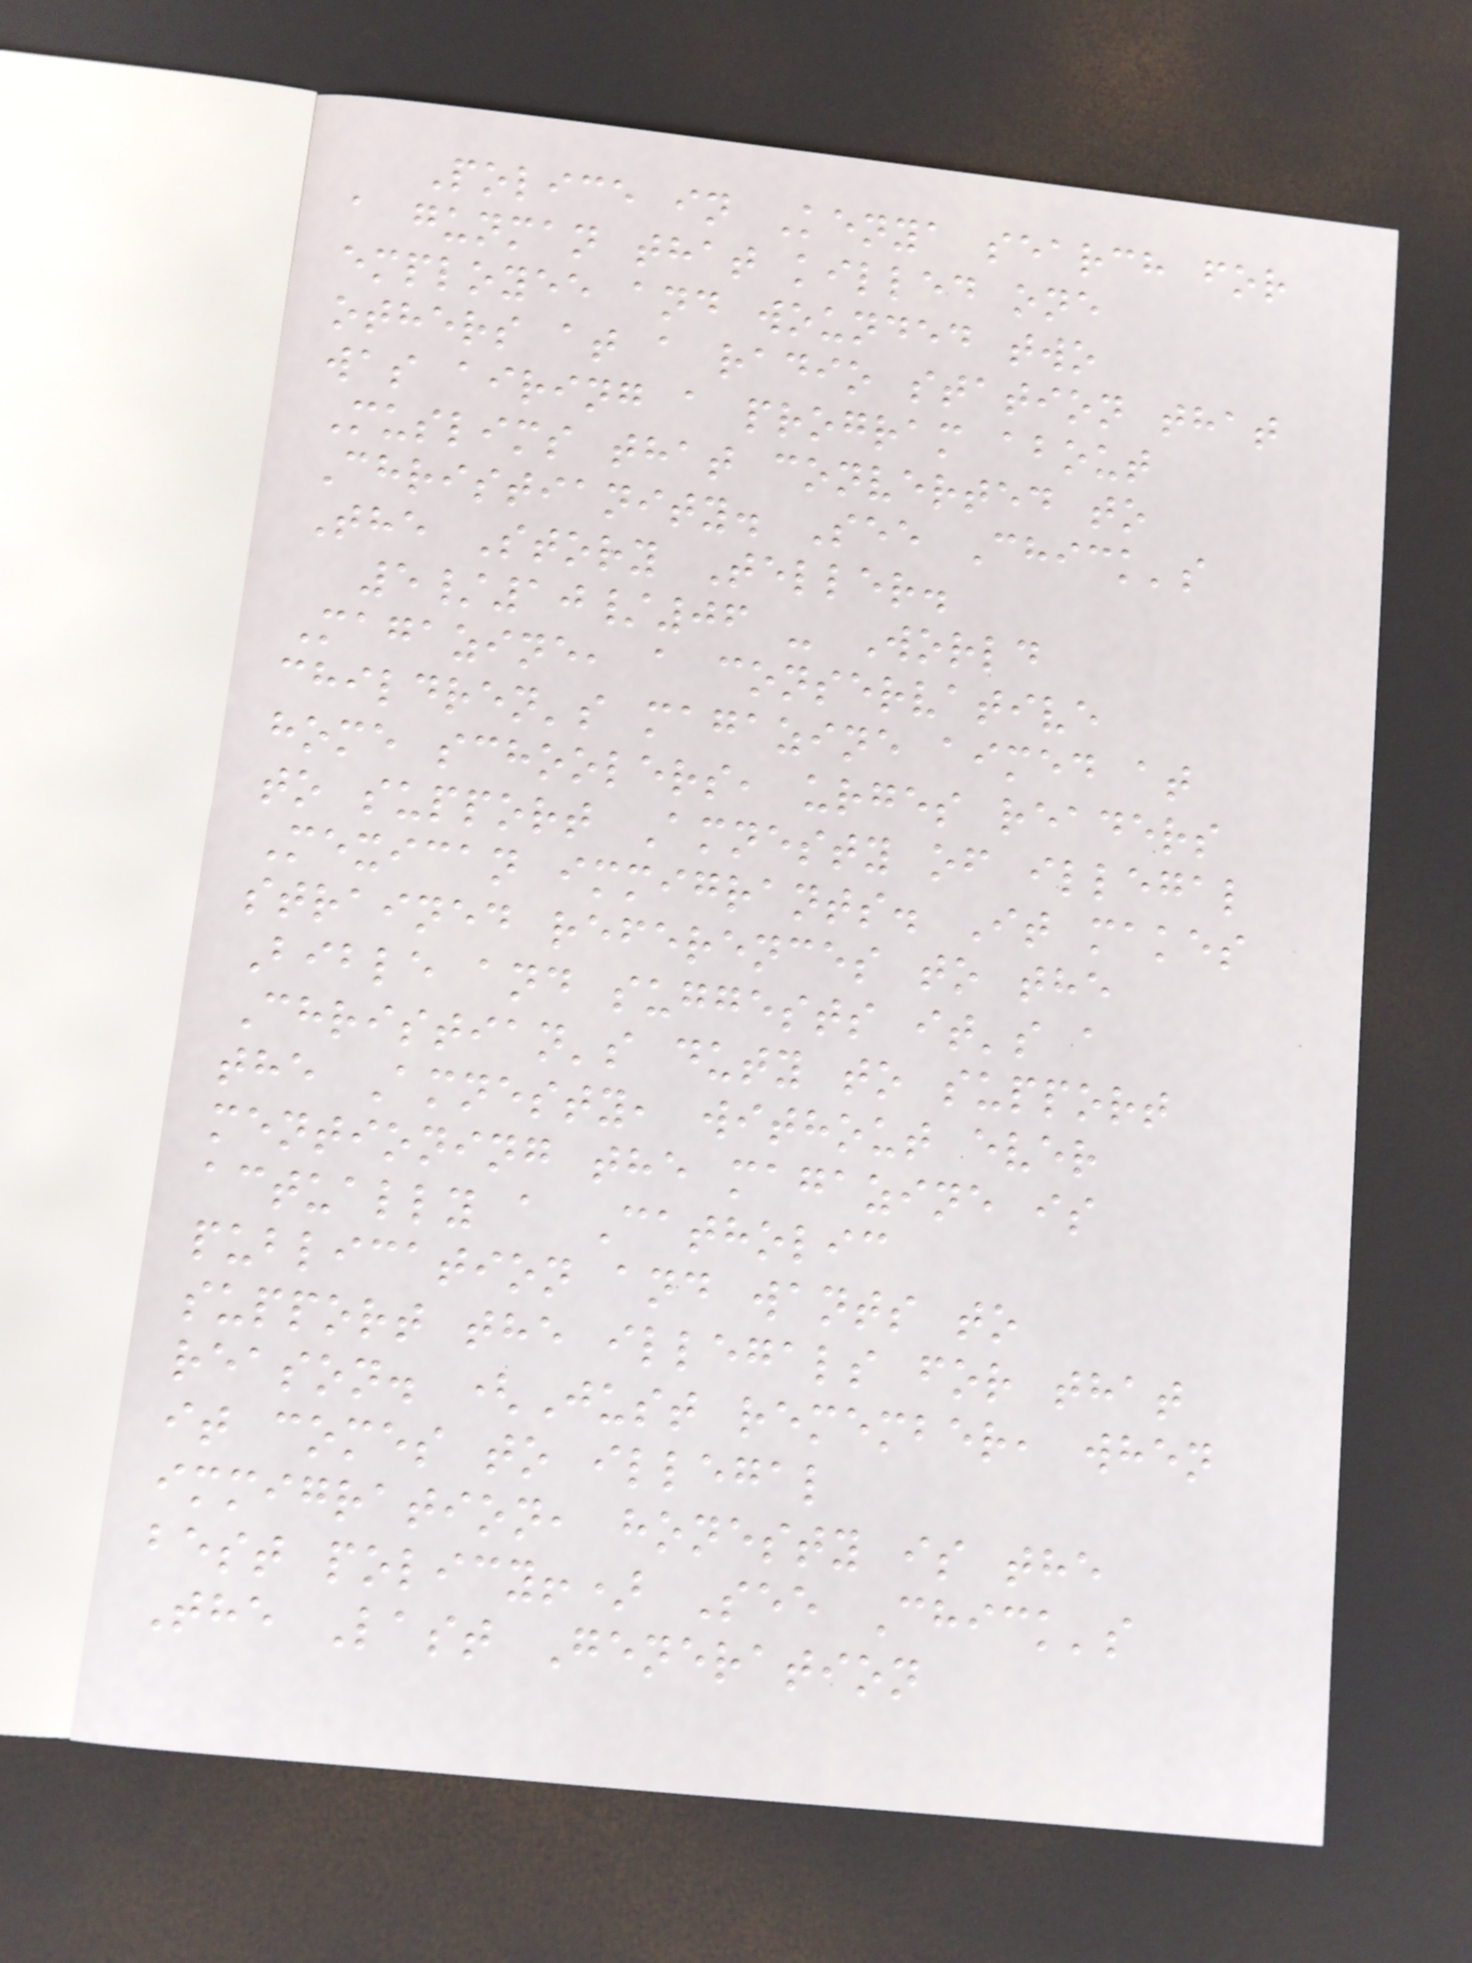Police in Kenya search for
a gunman that killed one
employee and wounded two
others at a radio station that
was airing a program about
Muslims that converted to
Christianity. See Chick's
The Story Teller.
5/10/06 - World
Magazine, a conservative
children's magazine aimed at
home schoolers, urges readers
to support Amnesty of illegal
Mexican immigrants. It makes
strained references to the
Bible and suggests it's a
Christian's duty to support
the Amnesty, without ever
mentioning the magazine is
actually a Catholic
publication and wants to
support the illegals for that
reason. (Just remember, when
it comes to illegal
immigration, honesty is the
best policy!) See Chick's
The Last Generation
